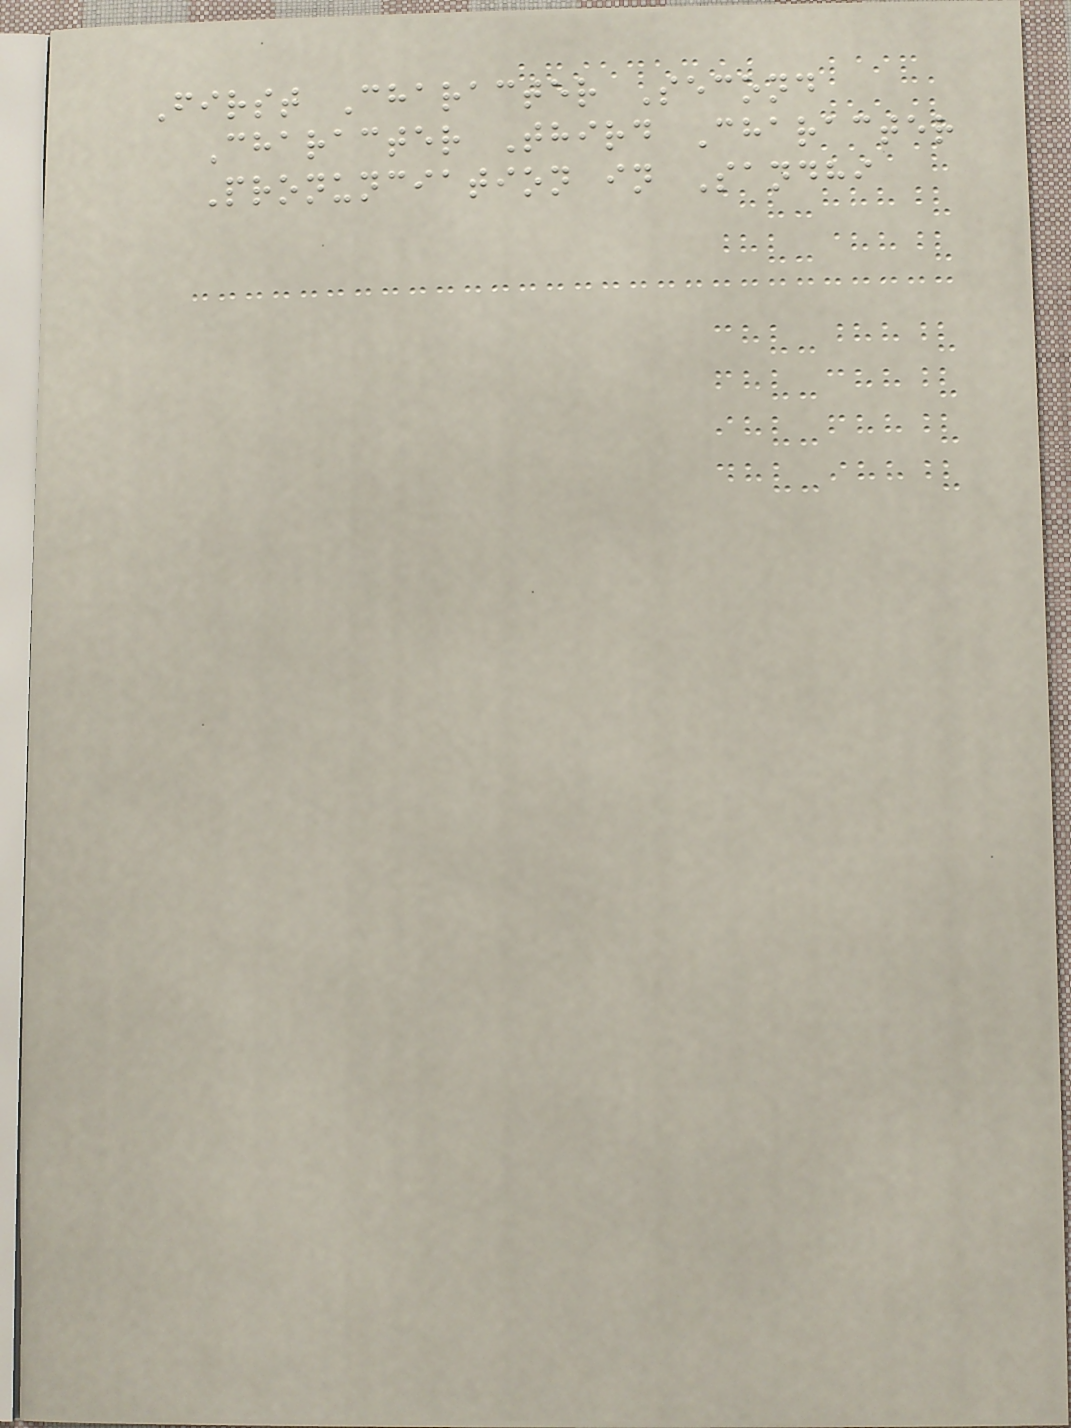First Character Second
Character Third Character
Pronunciation in Sandhi
